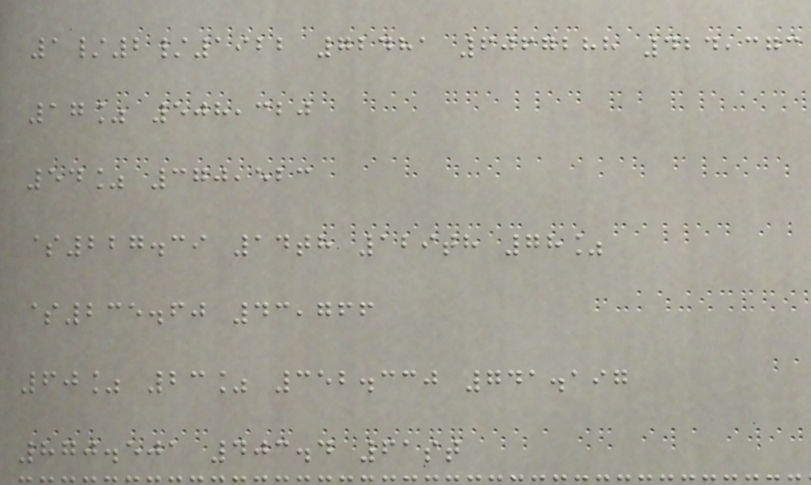1/2/1922 72481 6067288 424,373
17% 508,320
54% 370,523
$227.39 14th 129th 78%
$235.60 43,766
60% 23% 352.330 741.197
870.501 403.4 61st
